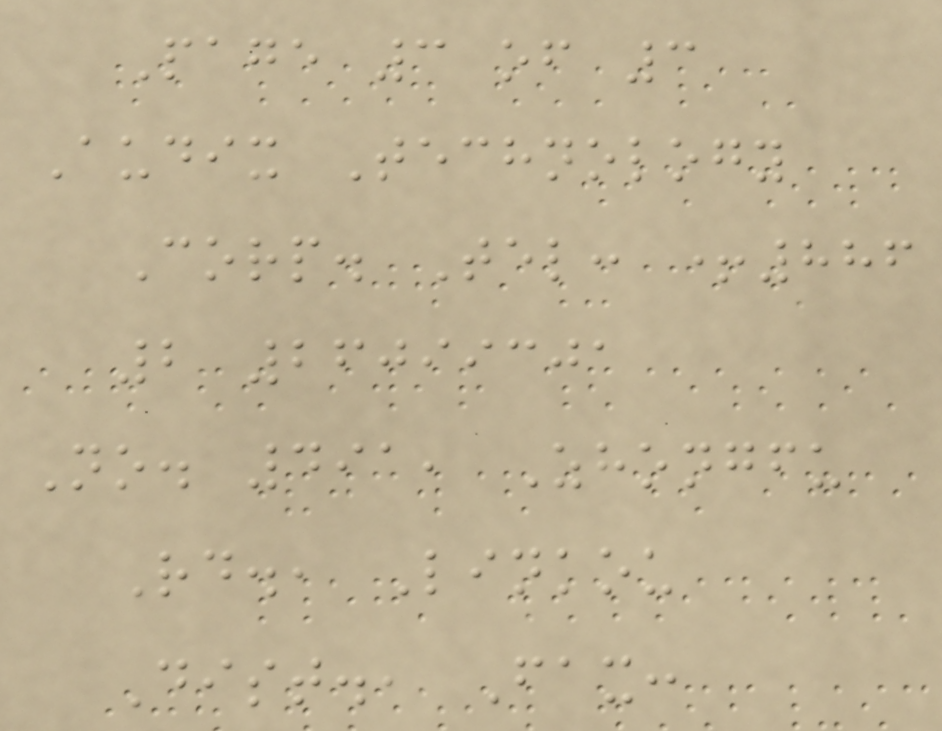Page 3 of 3
Audix Technology
Corp. Tel: +886
2 26099301
No. 491, Zhongfu
Rd., Linkou
Dist., Fax:
